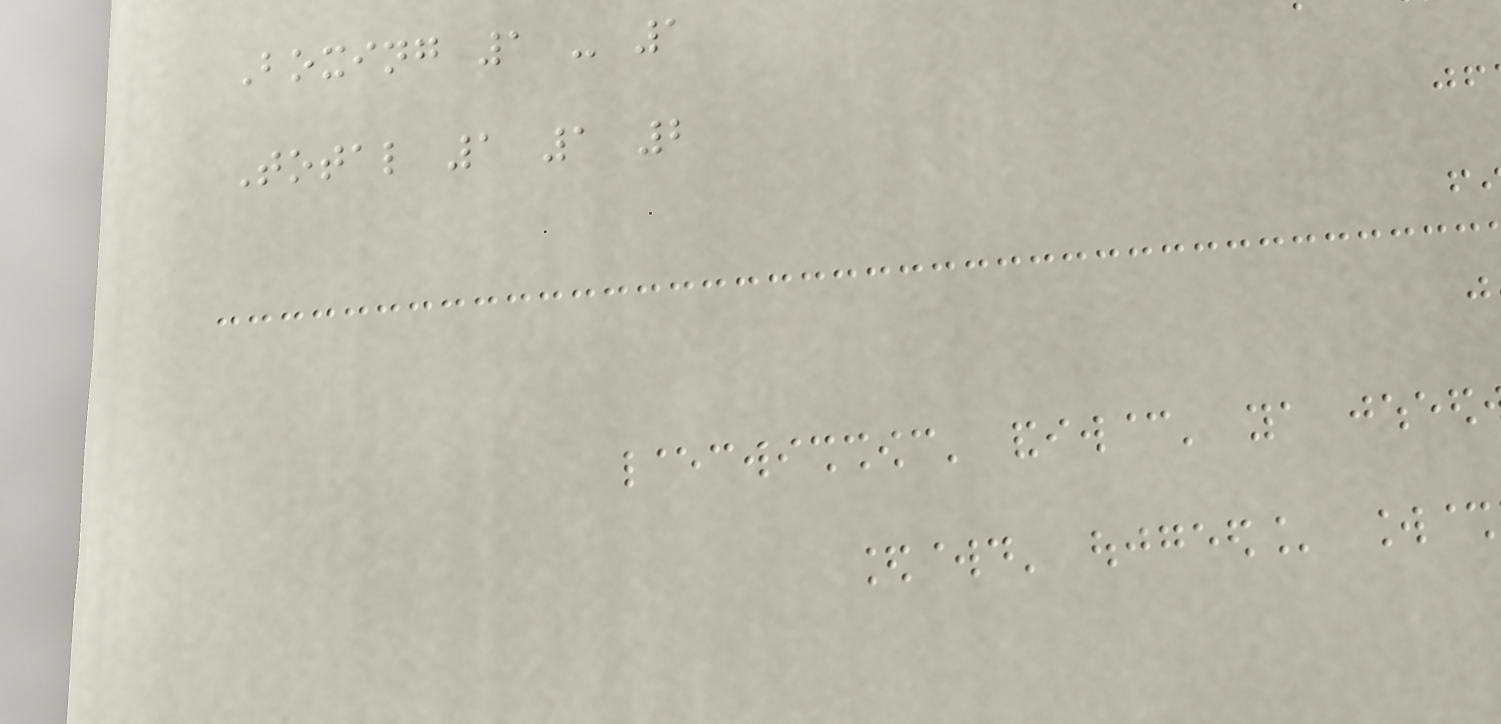Boxing 1 - 1
Total 1 1 2
